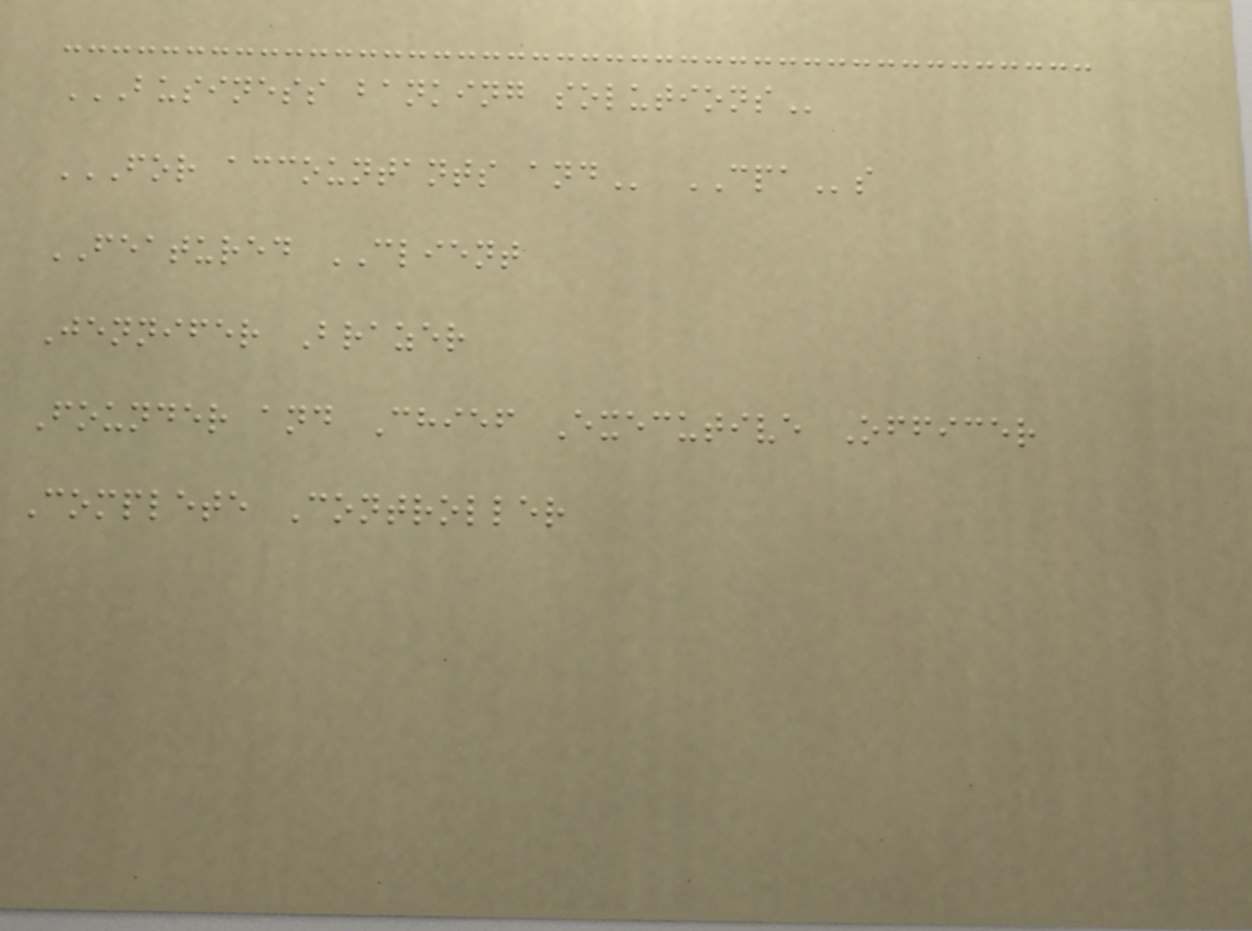BUSINESS BANKING SOLUTIONS
FOR ACCOUNTANTS AND CPAs
FEATURED CLIENT
Jennifer Brazer
Founder and Chief Executive Officer
Complete Controller
